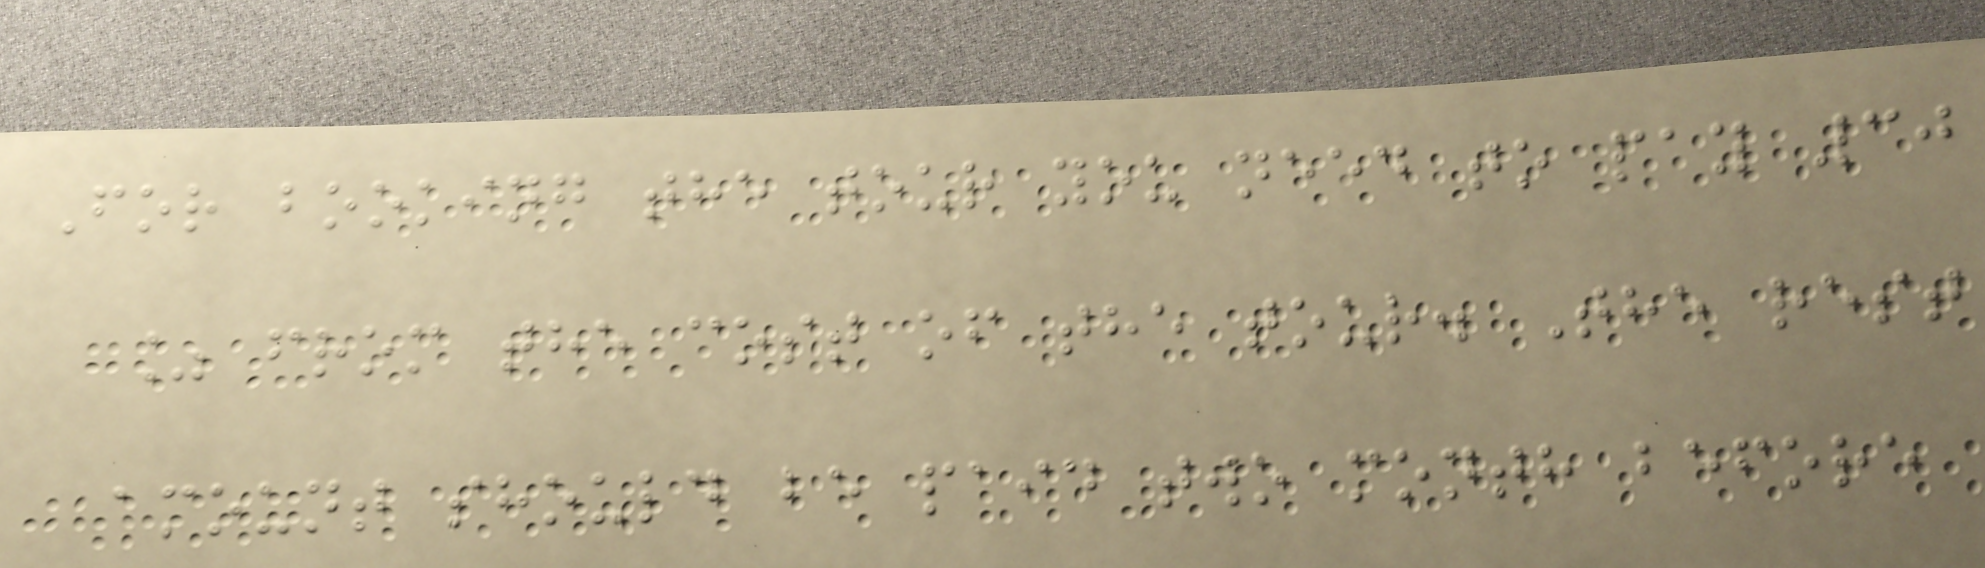For booking the tour you need to pay 30
% from the cost of the tour. The rest
amount should be paid two month before
